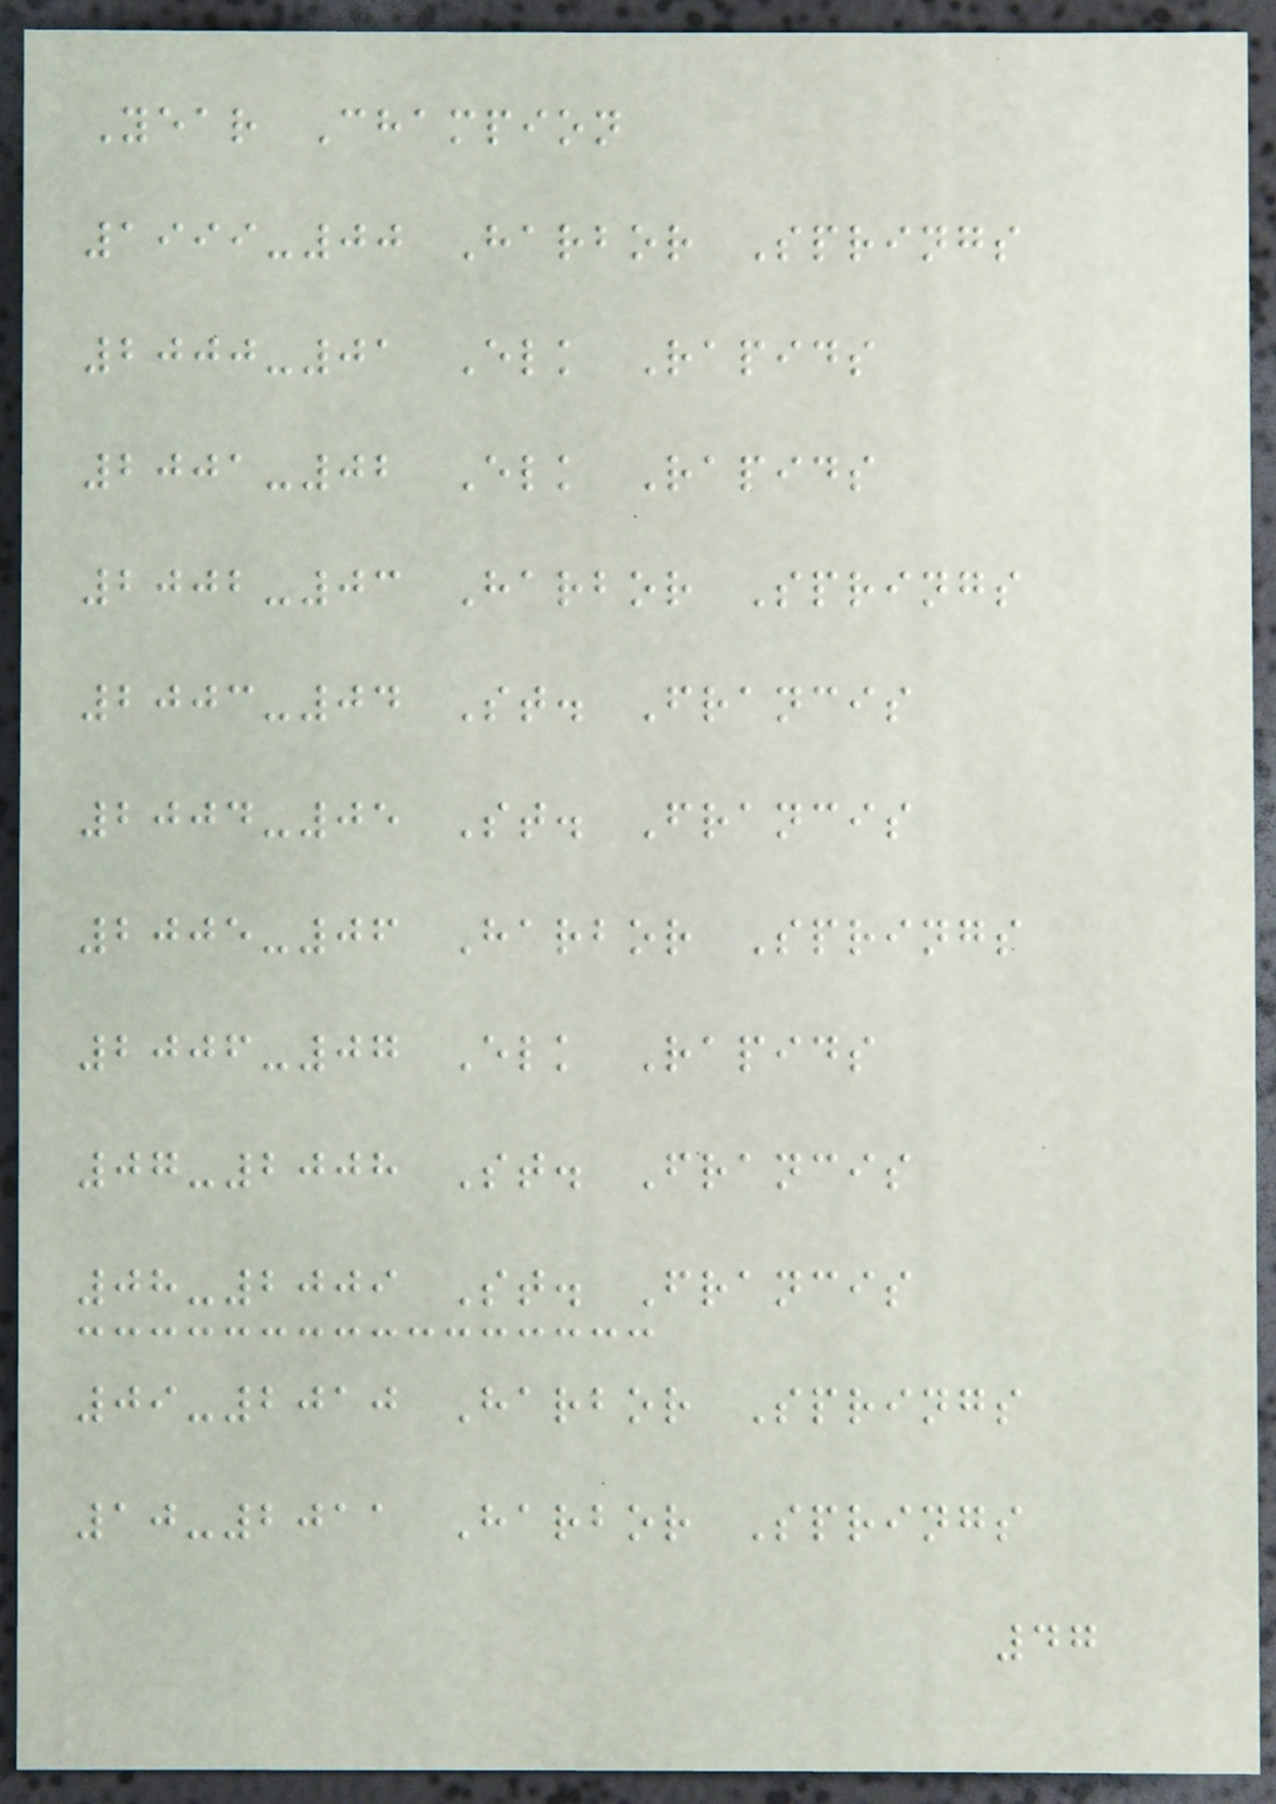Year Champion
1999-00 Harbor Springs
2000-01 Elk Rapids
2001-02 Elk Rapids
2002-03 Harbor Springs
2003-04 St. Francis
2004-05 St. Francis
2005-06 Harbor Springs
2006-07 Elk Rapids
07-2008 St. Francis
08-2009 St. Francis
09-2010 Harbor Springs
10-2011 Harbor Springs
47
